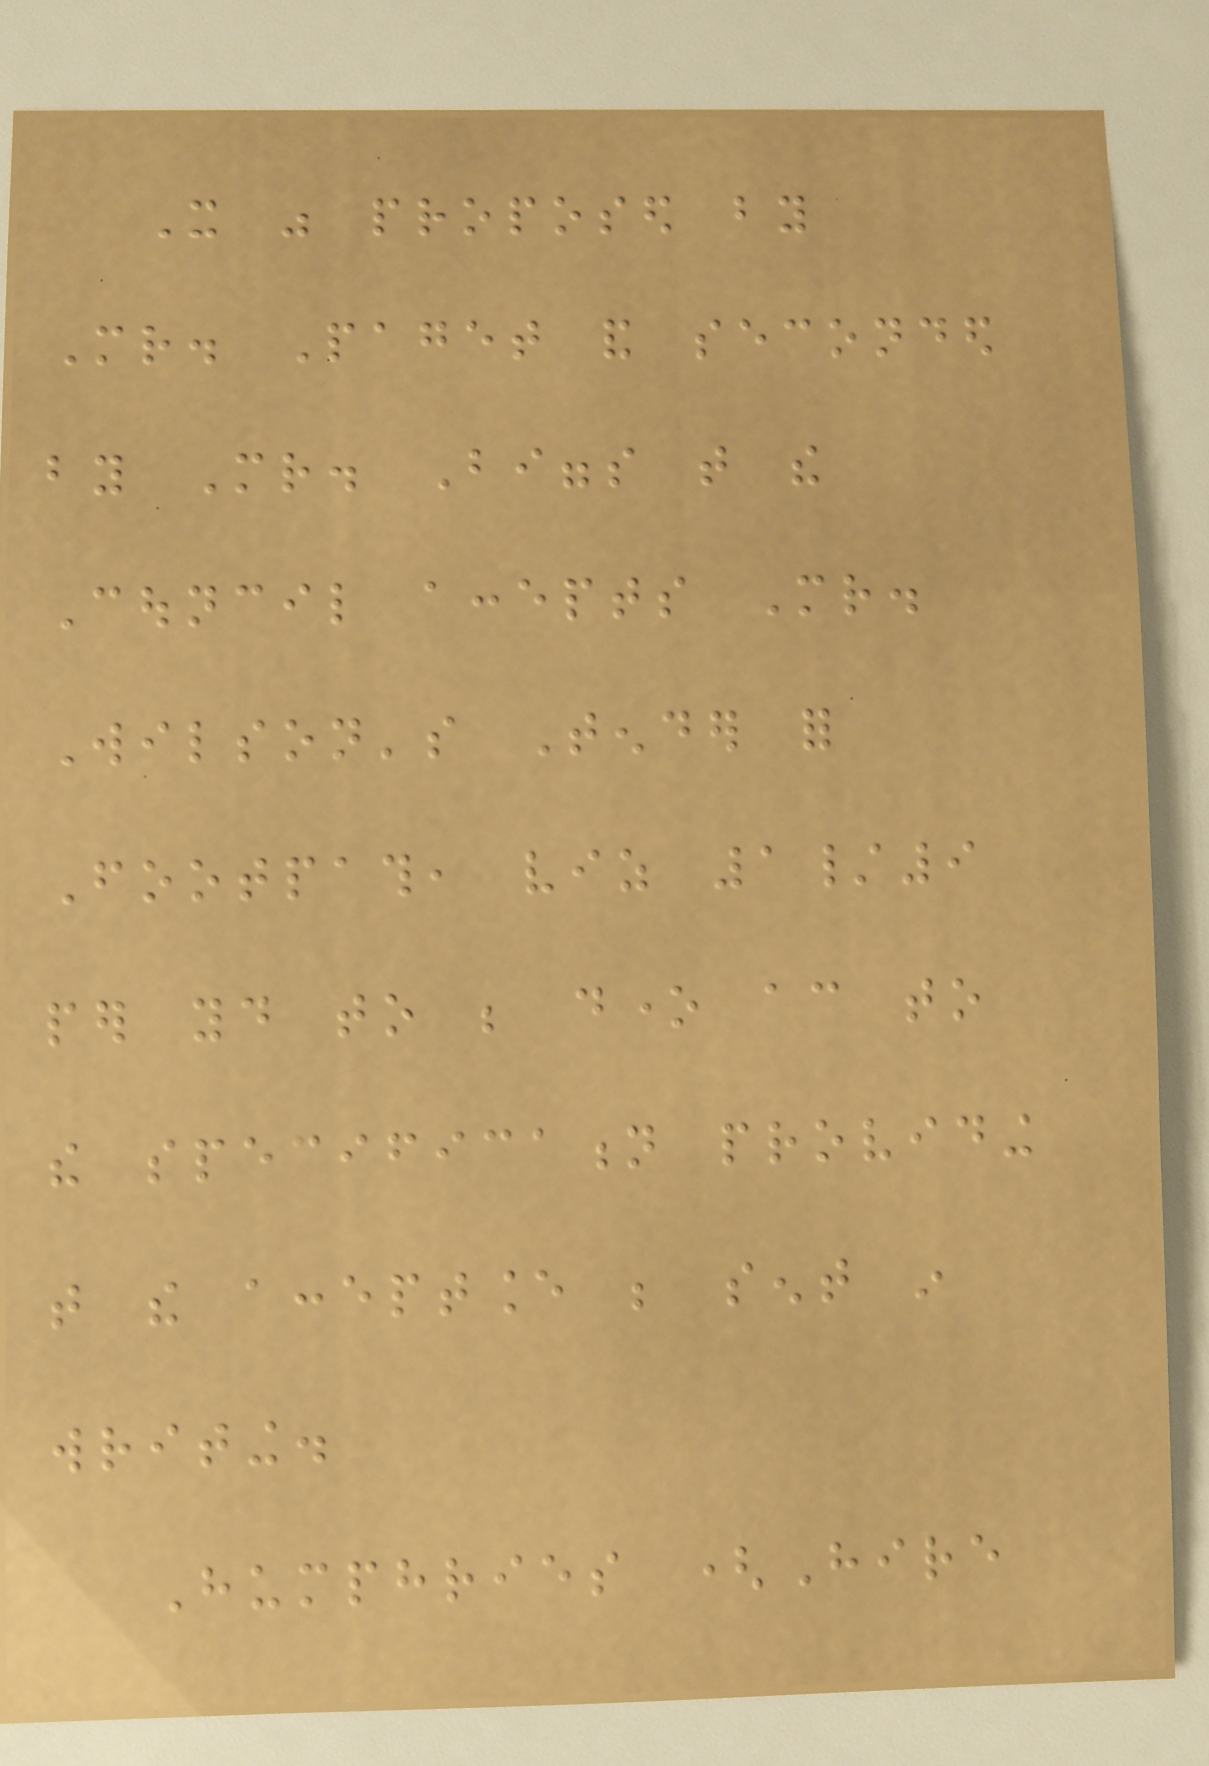It was proposed by
Mr. Paget and seconded
by Mr. Biggs that the
Council accepts Mr.
Wilson's Tender for
Footpath, viz 1/9
per yd to be done according to
the specification providing
that the acceptance be sent in
writing.
Humphries (Hire
